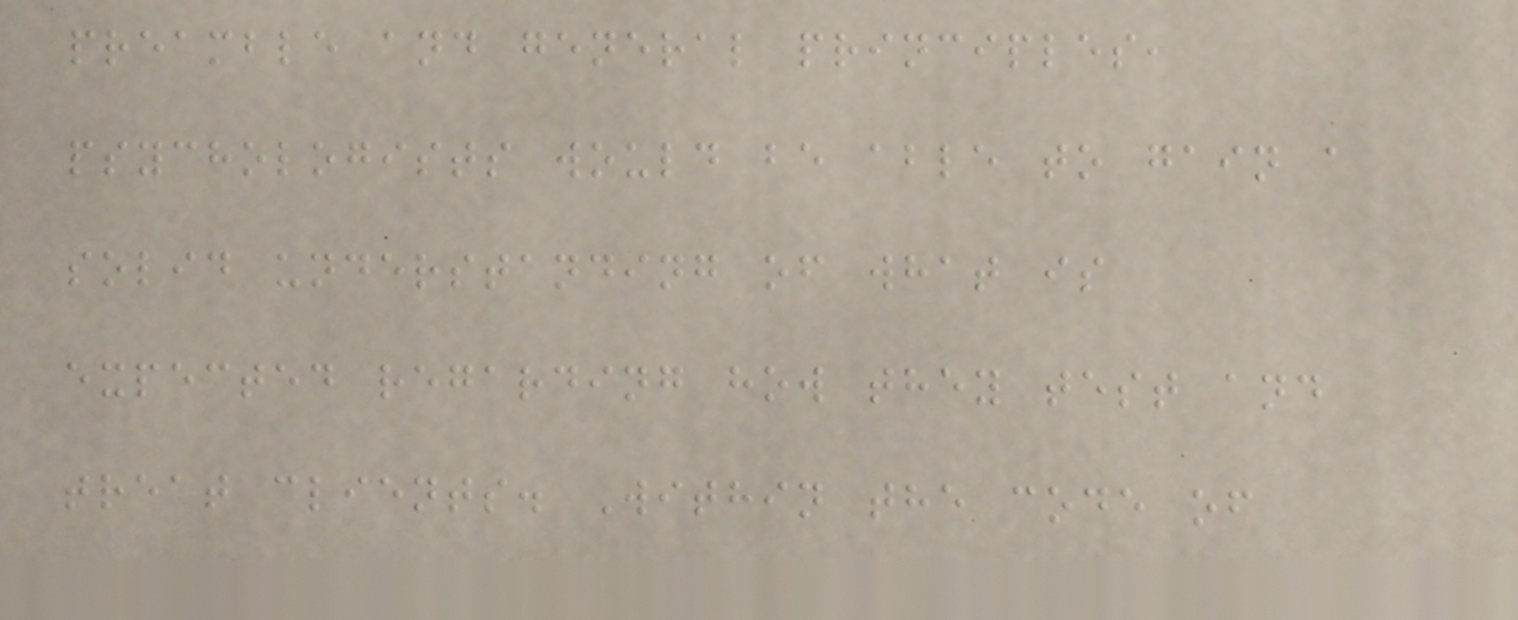preamble and general principles,
psychologists would be able to gain a
solid understanding of what is
expected regarding how they test and
treat clients. Within the code of
